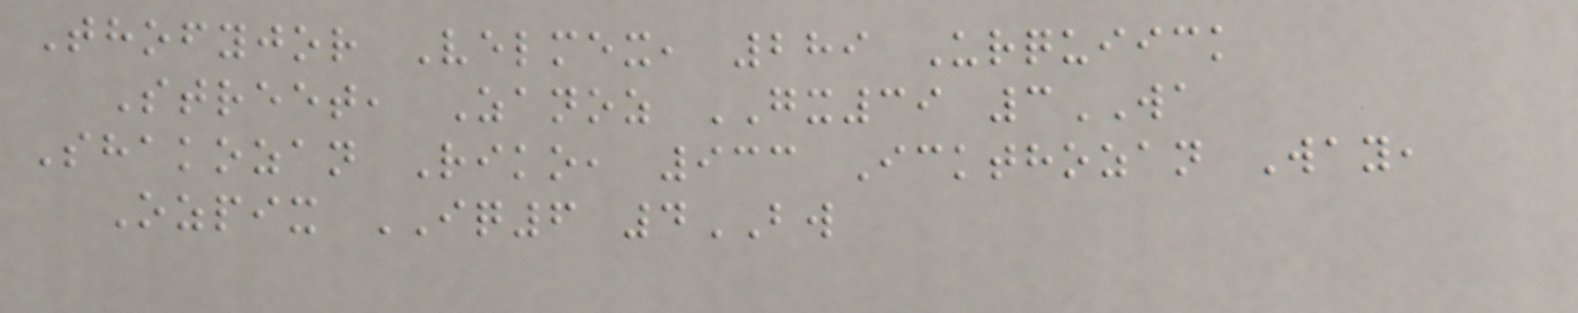Thofyjor Velmex, 289 Urquiick
Street, Zanoz GX39 3WA
Shakozan Riko, 933 Ickthozan Way,
Ozpix IQ6 4BW
